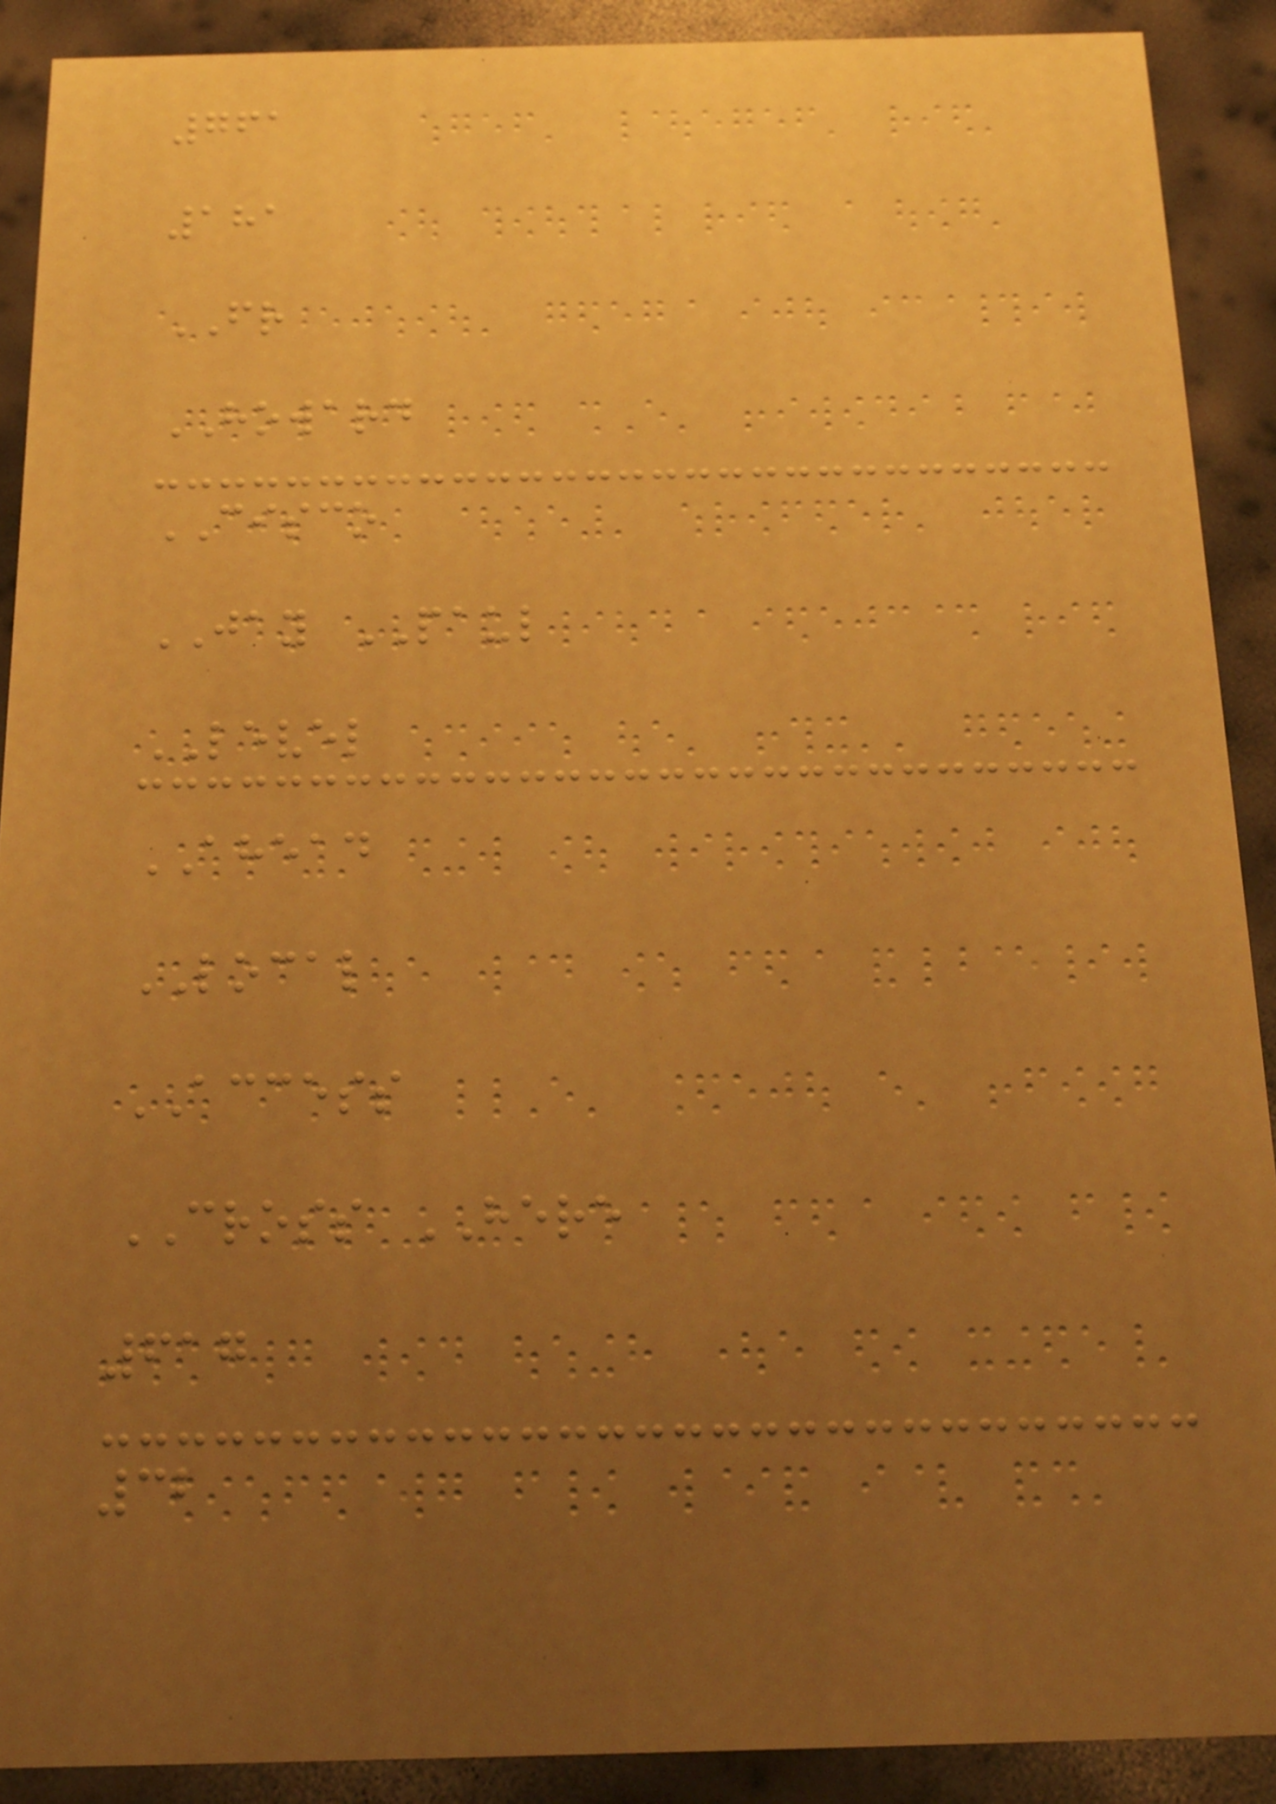761
181
FR
HOWARD
CISCO
JAY PAUL
LEVEL
AHEAD
LOCAL
ACCESS
CROSS HERE
617
32
